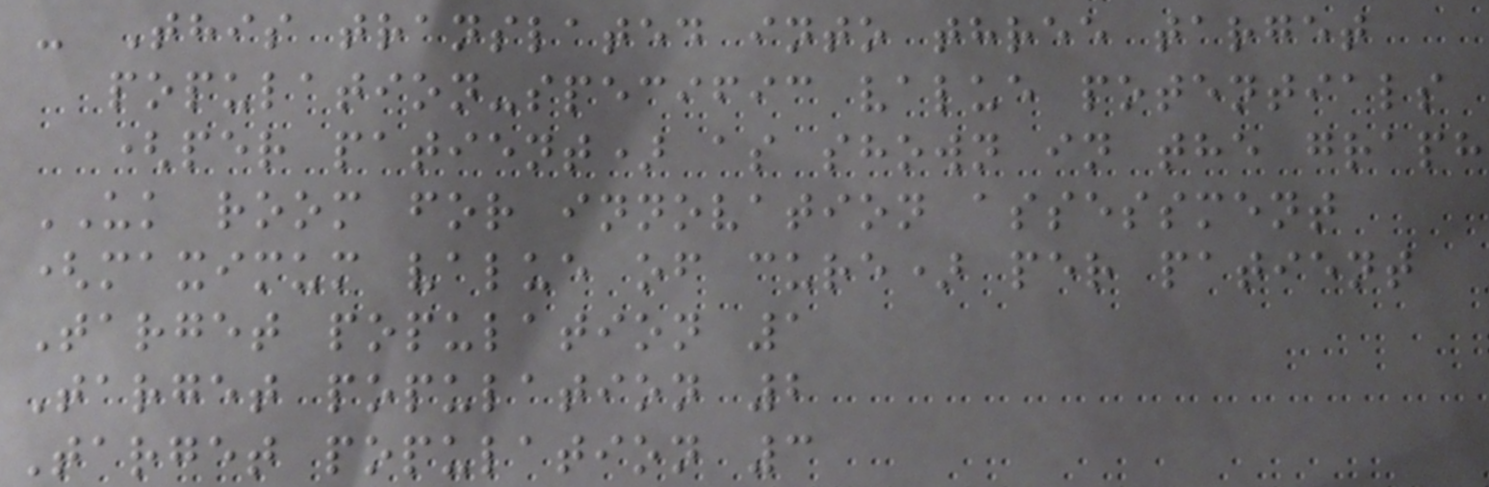- This translated into three target
population-specific value potentials
(per patient) as shown in the graph
UK room for innovation assessment
(maximum value of cure) per patient
Target population 1
Target population 2
Target population 3
